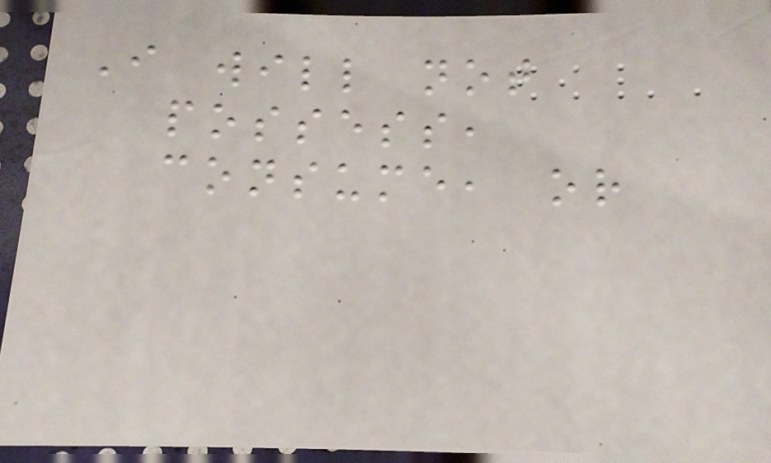I will not
possess,
consume, or
